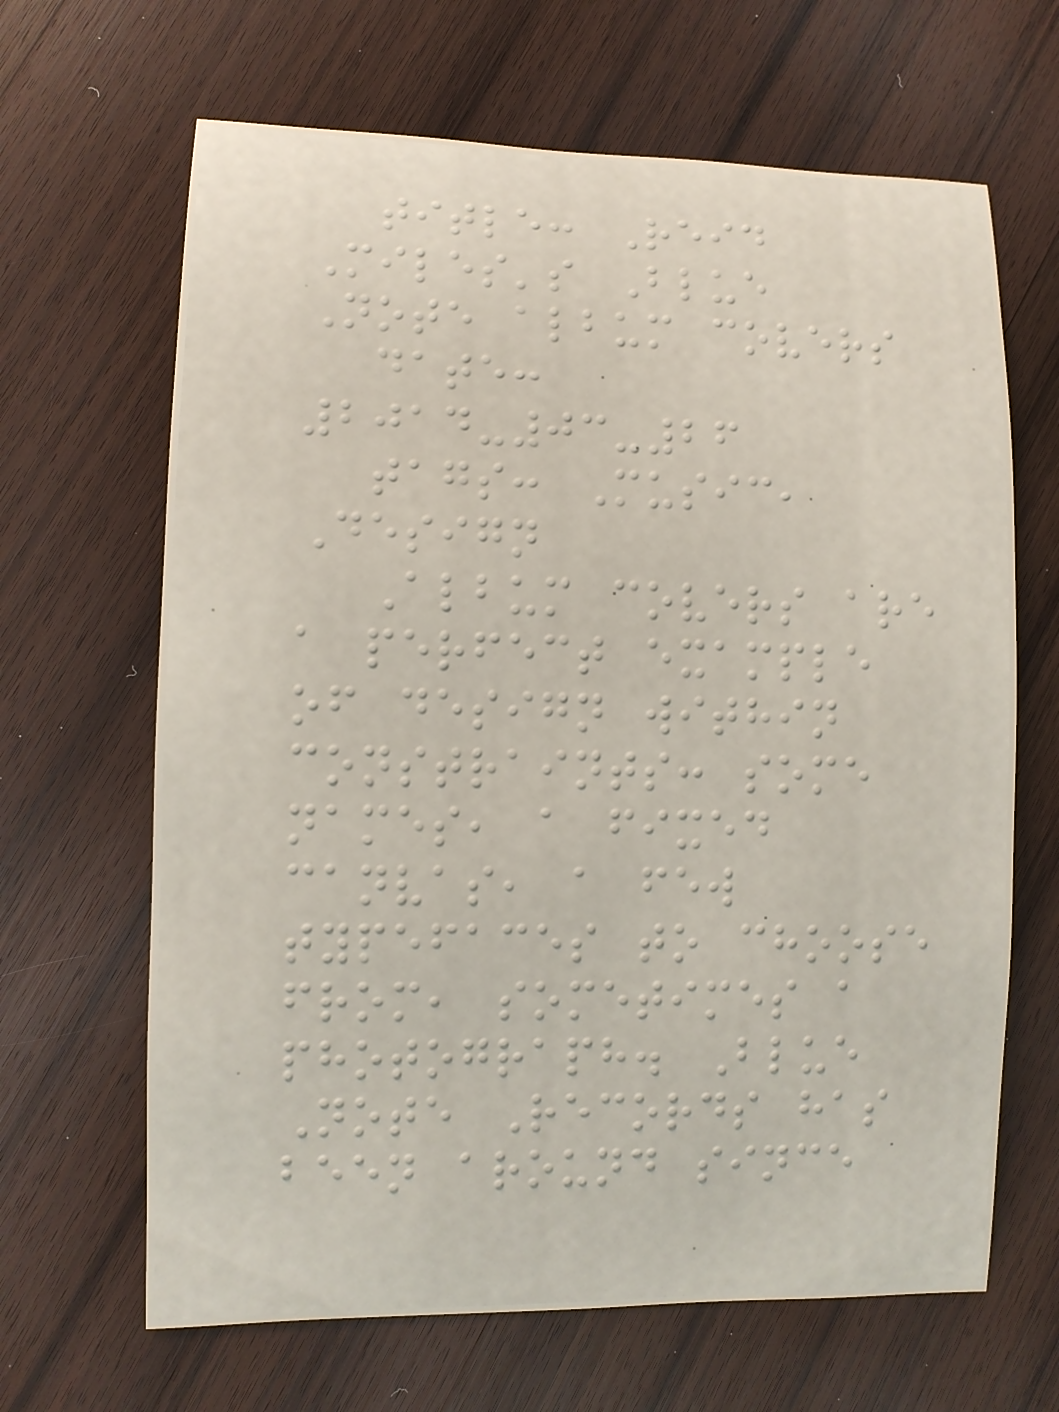title: Reid
Miles's Blue
Note album covers
date:
2014-03-26
tags: Music,
Design
Album covers are
a perfect example
of design within
constraints: some
names, a fixed
canvas, a few
typefaces to choose
from, sometimes a
photograph. Blue
Note Records has
been around since
